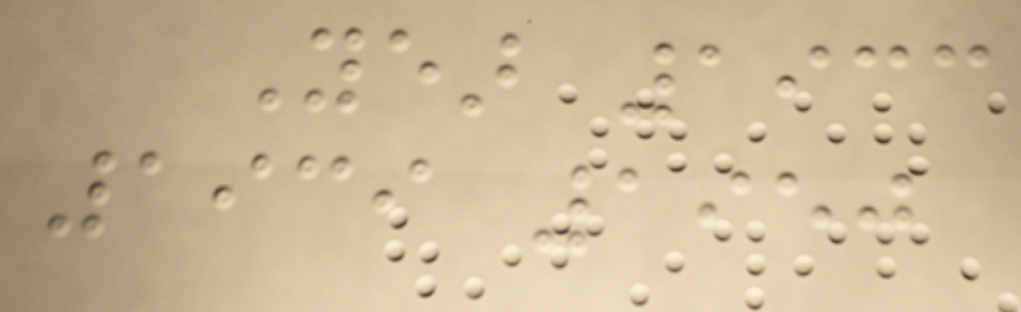Year 1933
1939 1950
